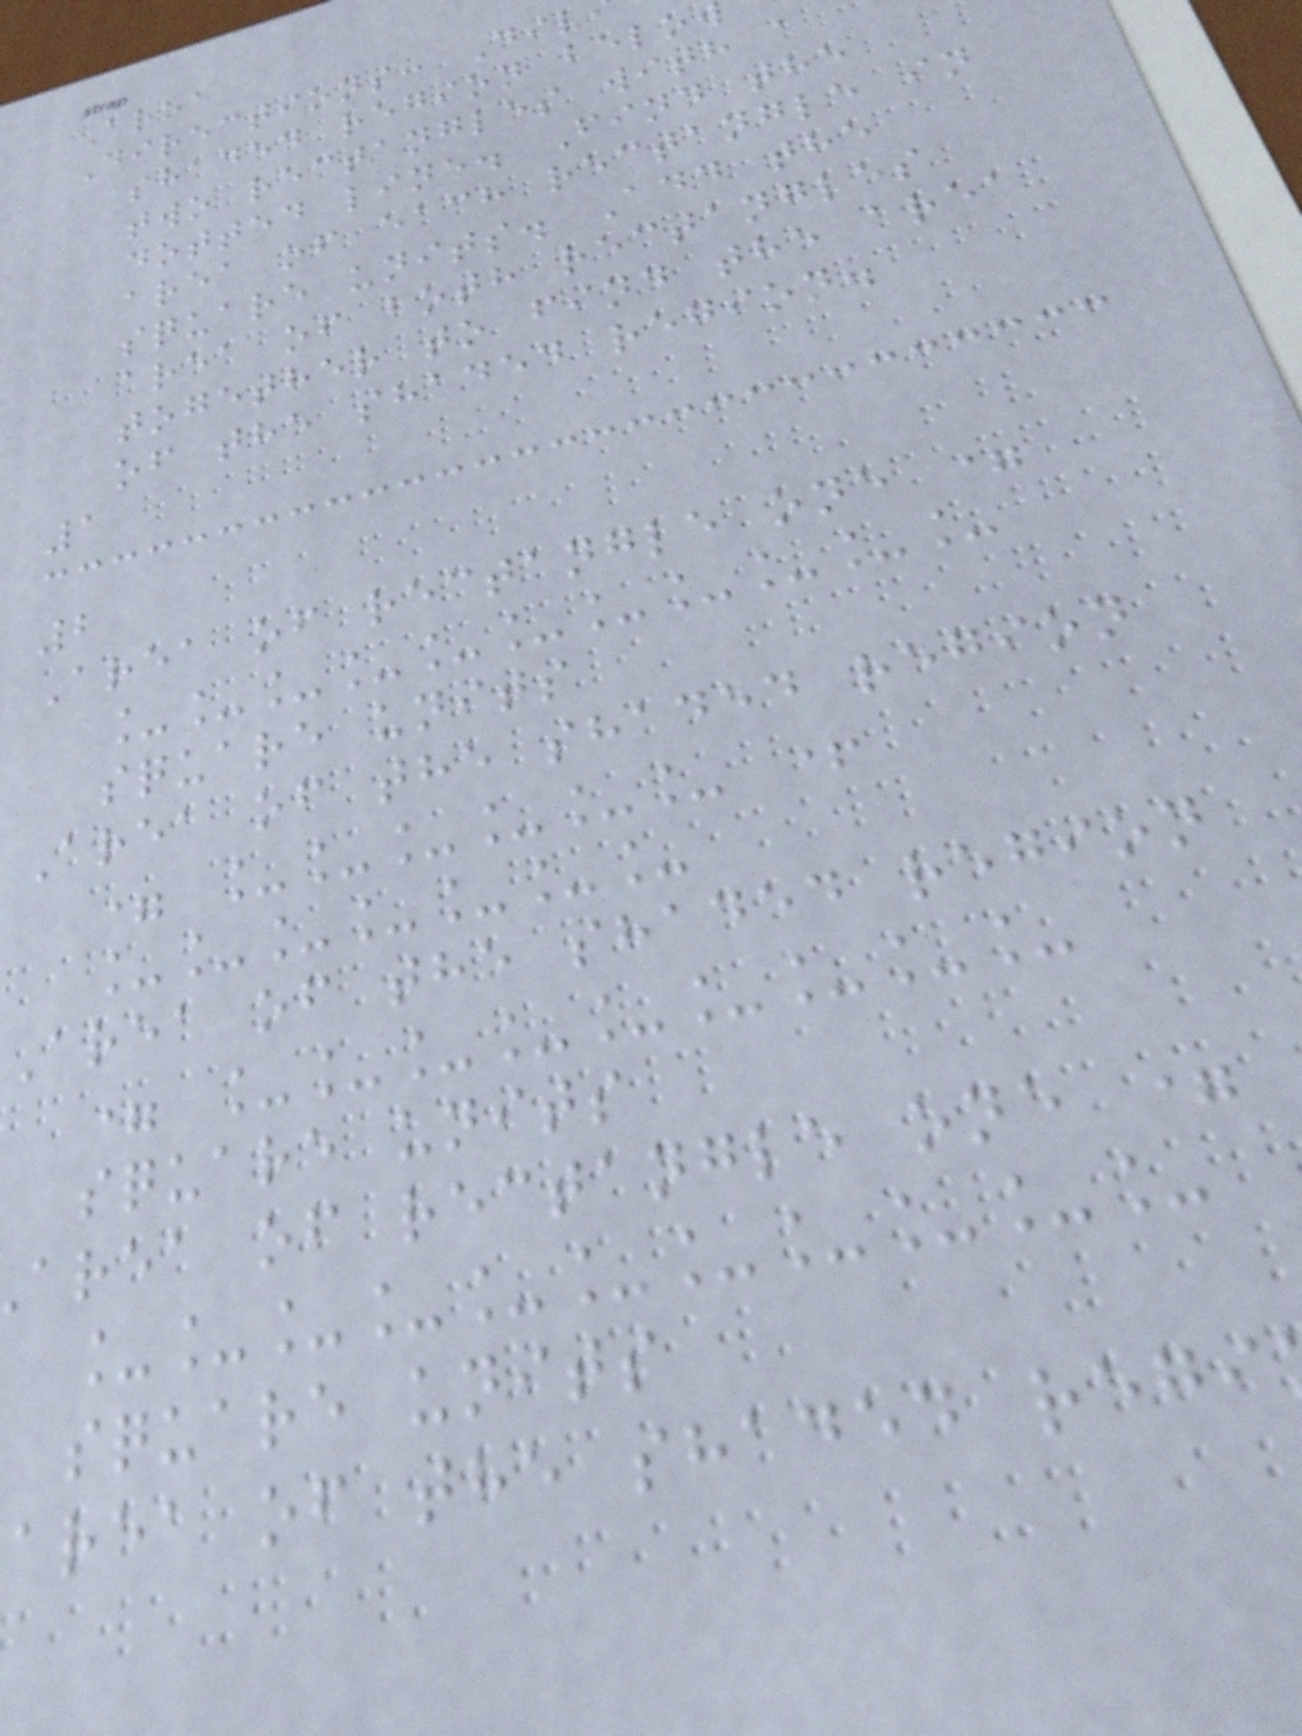Area
Directions: Div
shaded region belo
two rectangles with a
dotted line. Find the
area of each rectangle in
square units. Add the
area of both rectangles
together to find the area
of the shaded region.
1
2
Area of rectangle one =
___________
square units
Area of the shaded region
= ______ +
_______
Area of the shaded region
= _________
square units
area of rectangle one =
___________
square units
area of the shaded regi
